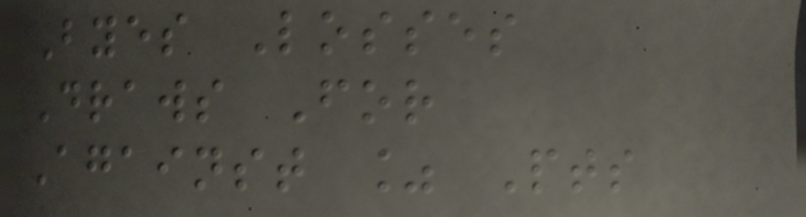Byes Losses
Draws For
Against % Pts
